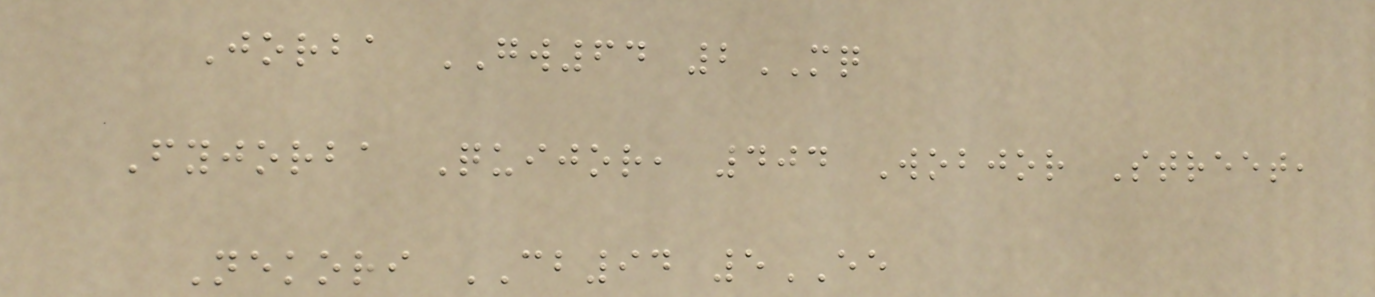Jorba GW64 2MQ
Fyjorba Quijor, 404 Wobjor Street,
Nekori CB94 5EE
